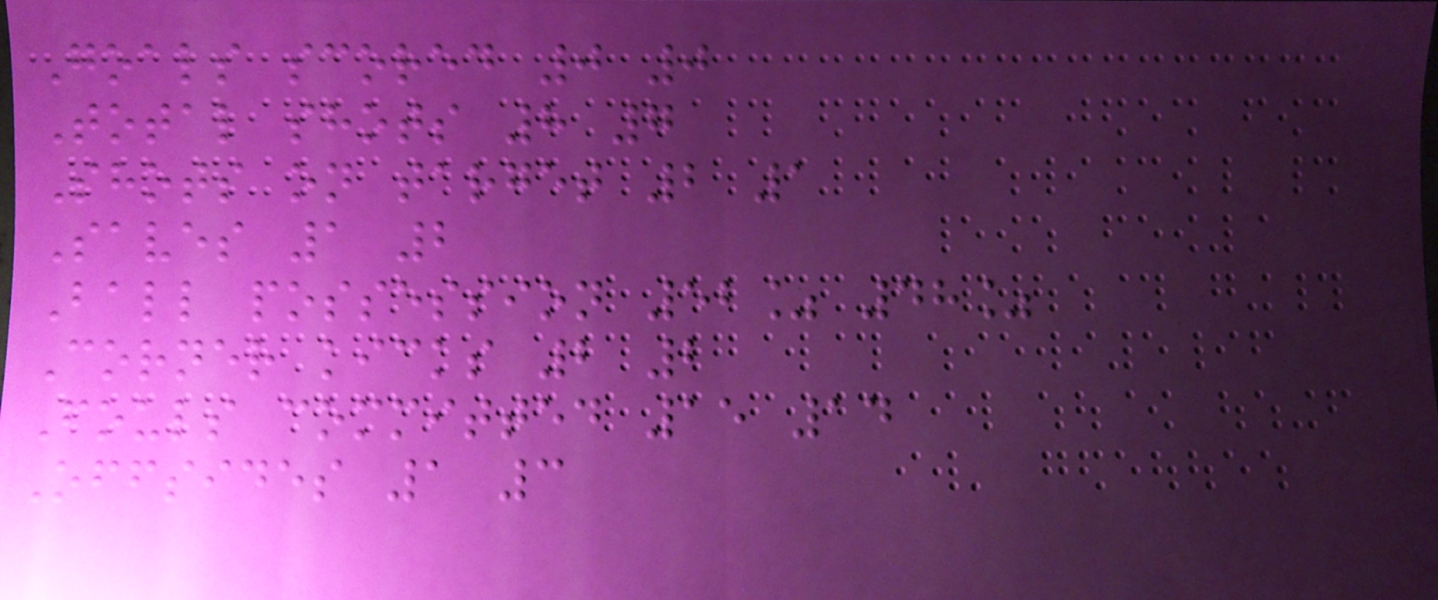Goals scored 0 0
Total shots 8 7
Shots on target 2 1
Saves 1 2
Ball possession 52% 48%
Corner kicks 2 2
Fouls committed 15 14
Offsides 1 3
